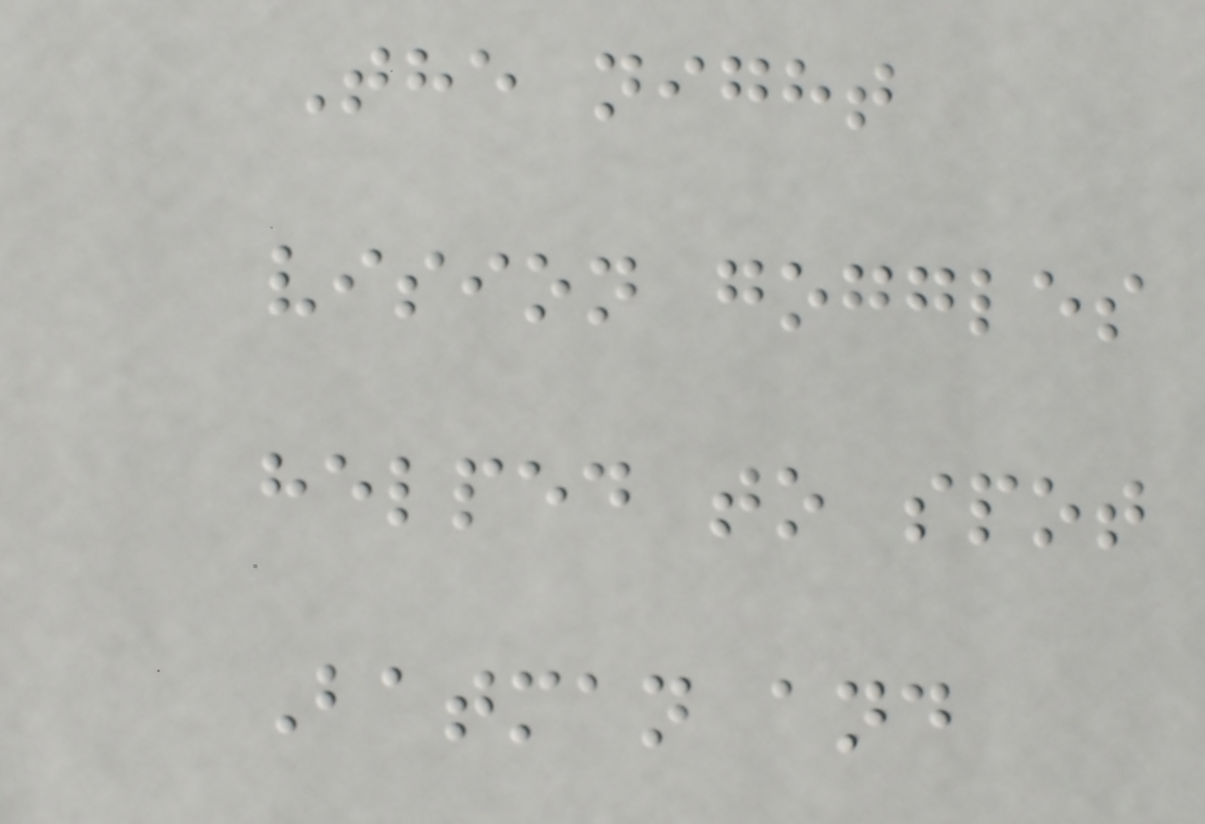The night
vision goggles
helped to spot
Batman and
